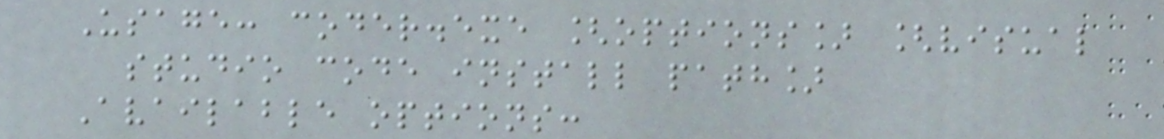Usage: coder.exe [options] [visual
studio code install path]
Available options:
